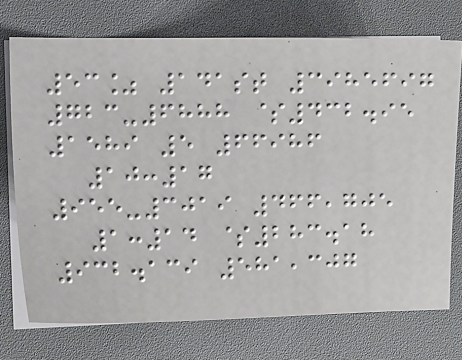53% 141st 3985697
723-6888 $432.95
1589 5 66986
10:17
955-3019 466,705
1:14 $283.18
932.139 581,307
